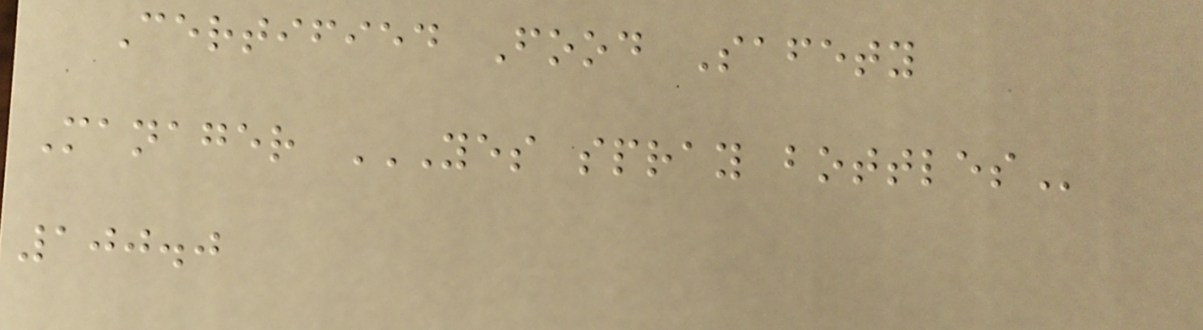Certified Food Safety
Manager YES SPRAY BOTTLES
100.0
